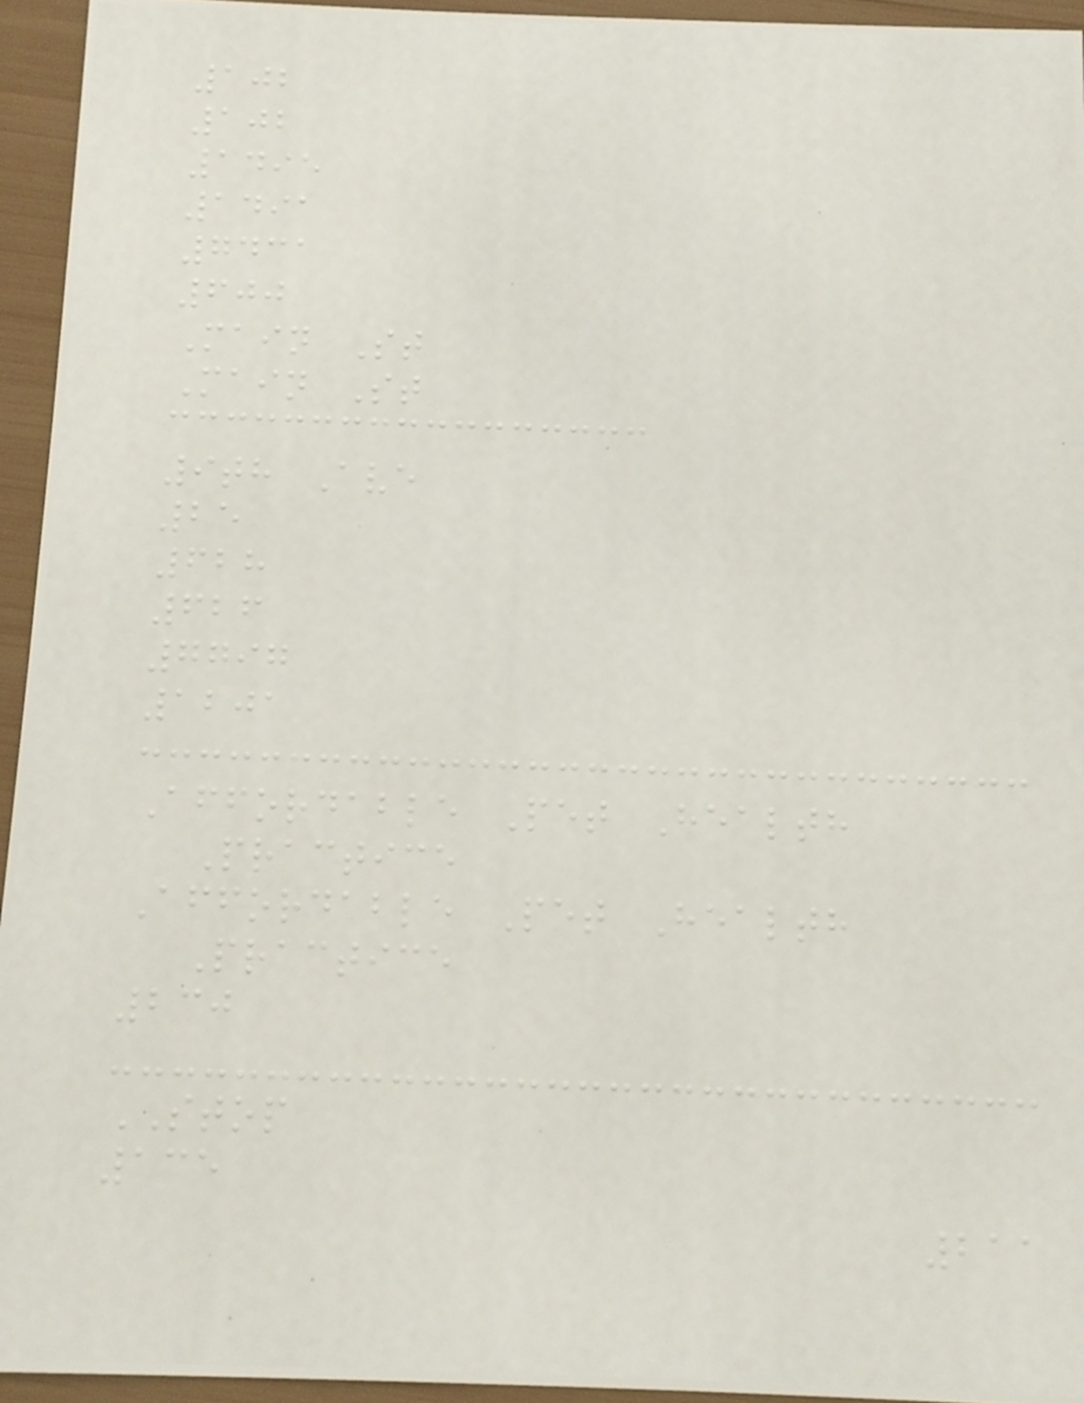102
102
1495
1491
7431
600
Main St
Main St
9th Ave
25
628
626
7797
1201
Affordable Pet Health
Practice
Affordable Pet Health
Practice
230
STOP
135
211
